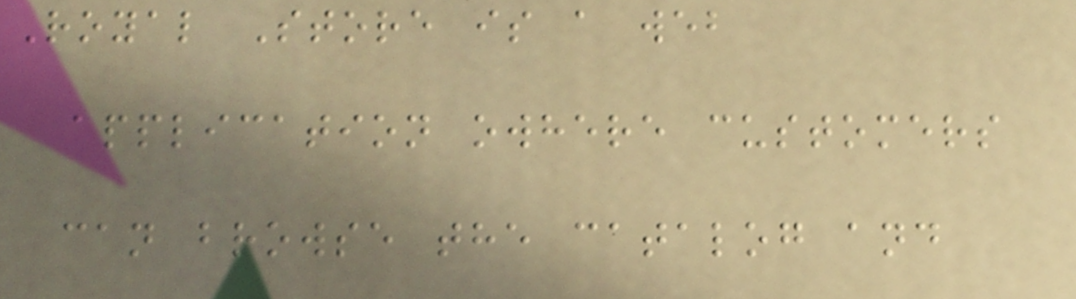Royal Store is a web
application owhere customers
can browse the catalog and
